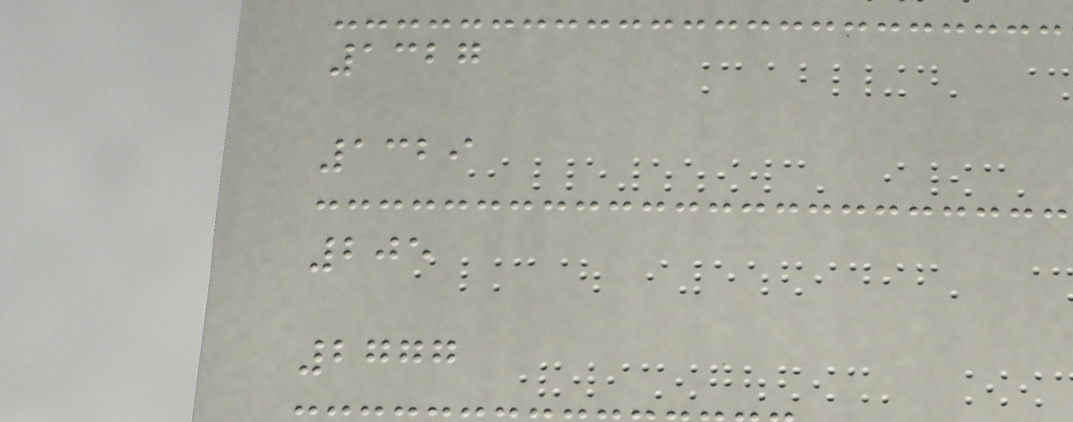1327
1329
205
2777
